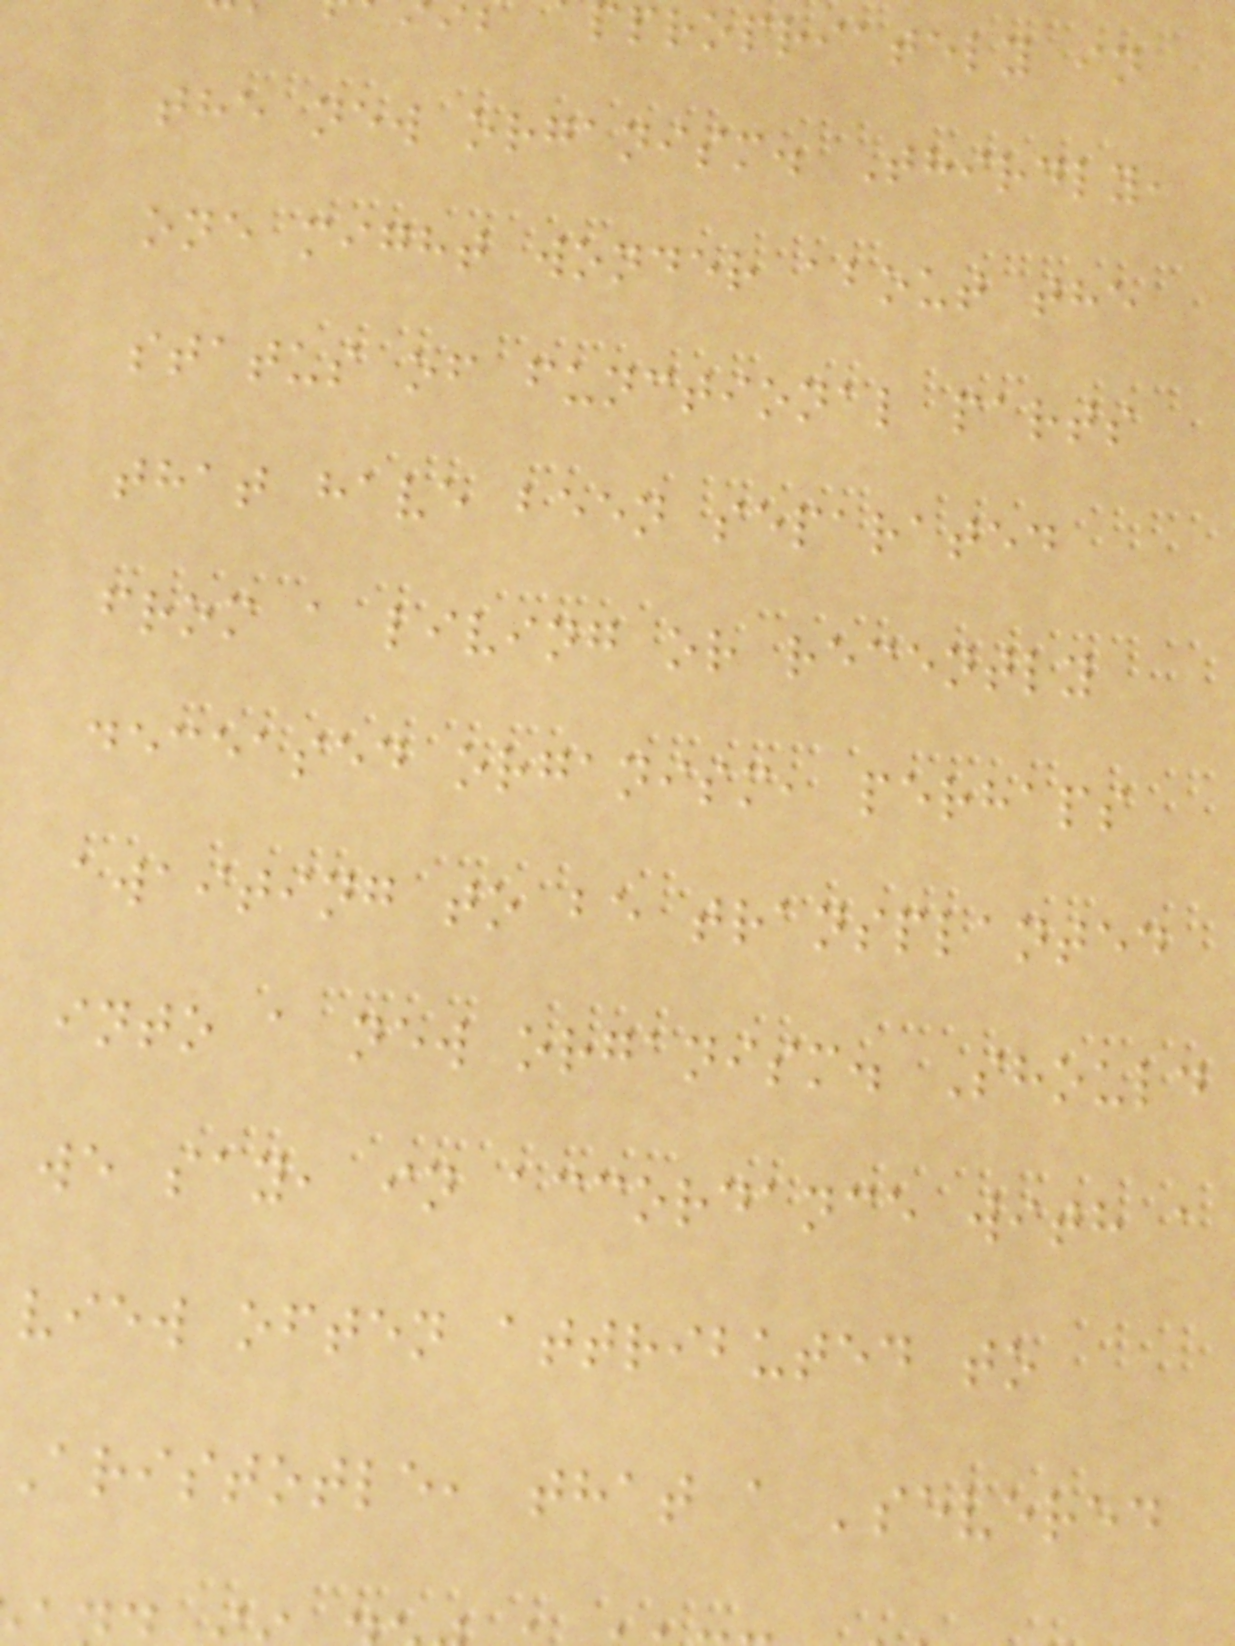propriately in
the new organism. Thirdly,
one might wonder about the
status of functional parts
that have been separated
from a living or recently
deceased organism, perhaps
awaiting to be transplanted
into a new organism. Should
we say, in accordance with a
view often attributed to
Aristotle, that a 'severed
